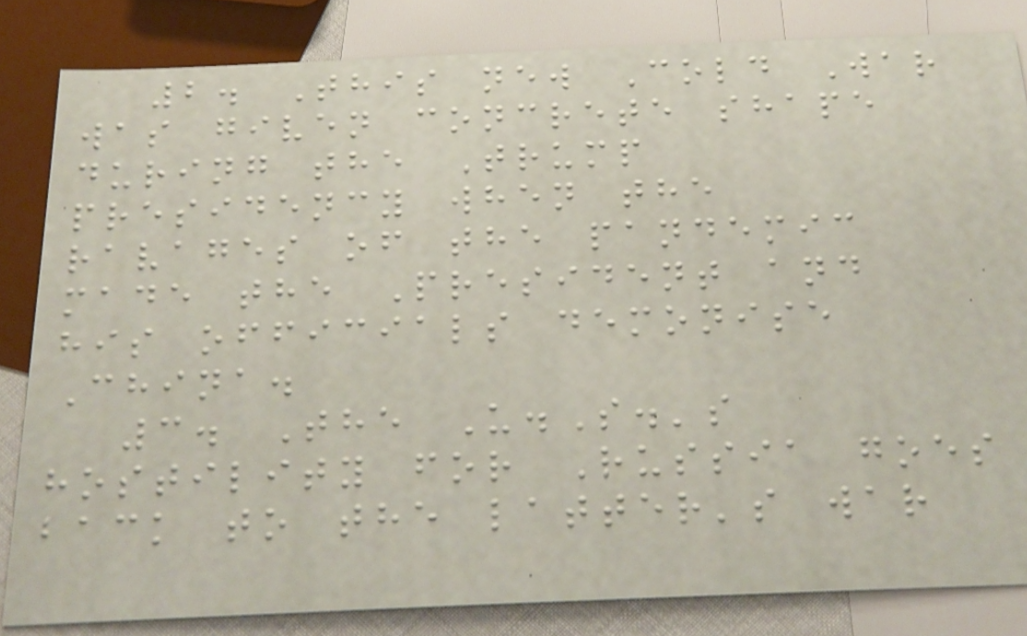2. This new Cold War
was given concrete shape
during the Trump
presidency when the
ravages of the pandemic
made the President and
his officials demonise
China.
3. The U.S.'s
hostility for Russia goes
back to the latter's war
